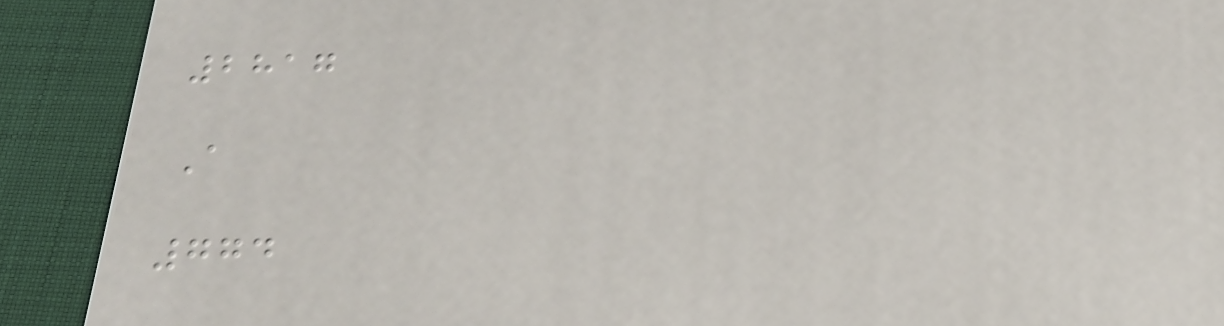2817
A
774
